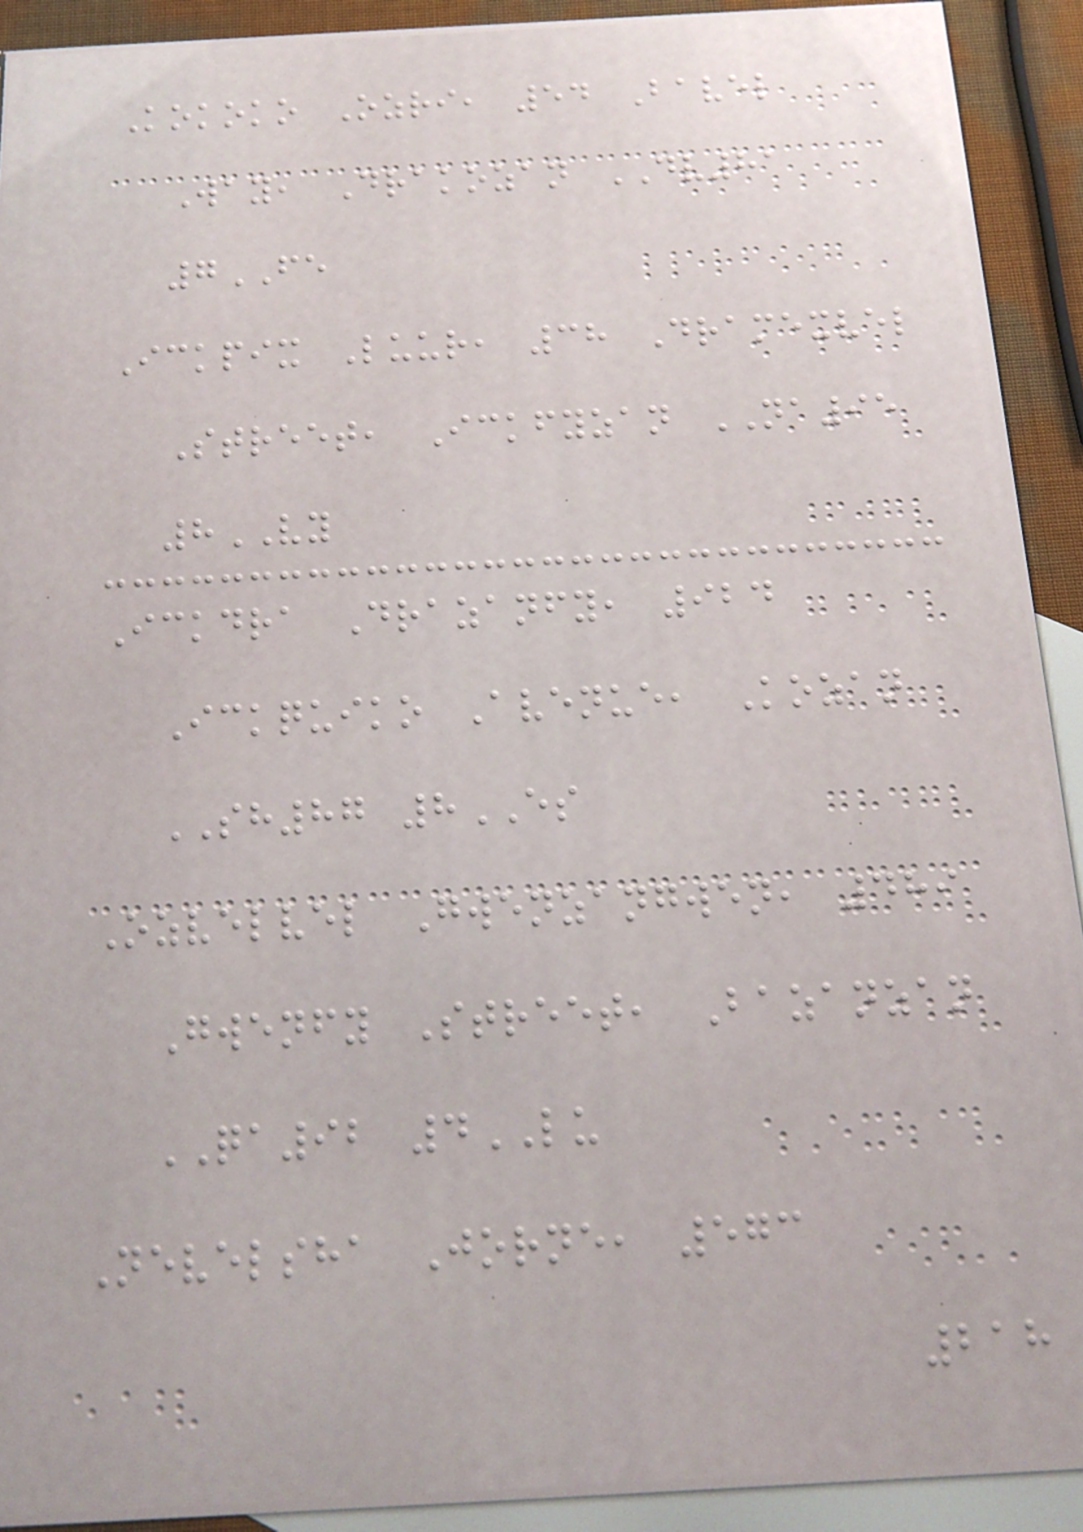Kokoko Ozri, 54 Bavel
Way, Drakozan DV81
7FE
Ickpix Luur, 38 Dramexvel
Street, Ickfyzan NA95
8VY
Ickdra Drazanfy, 924
Ickquiko Avenue, Kozan
SH87 8ES
Ozvelvel Gwenzangwen, 489
Gwenfy Street, Bazanzan
QA92 4LU
Nevelsha Jorne, 573
218
